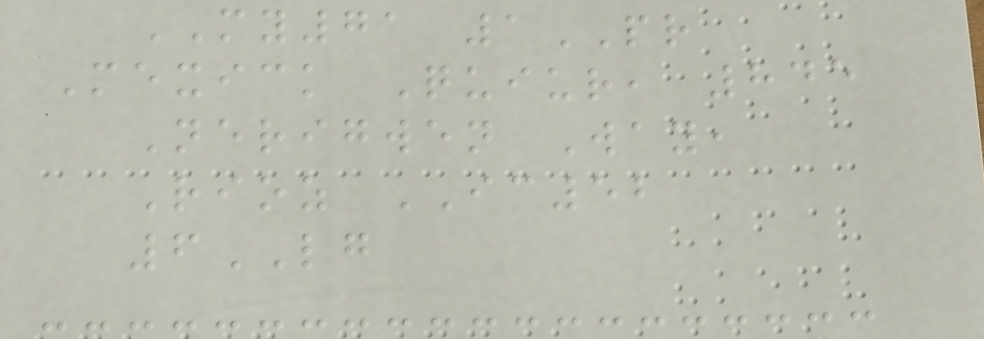MY71 1PR
Mexick Quiur, 845
Nerigwen Way,
Rioz IC52
6LG
